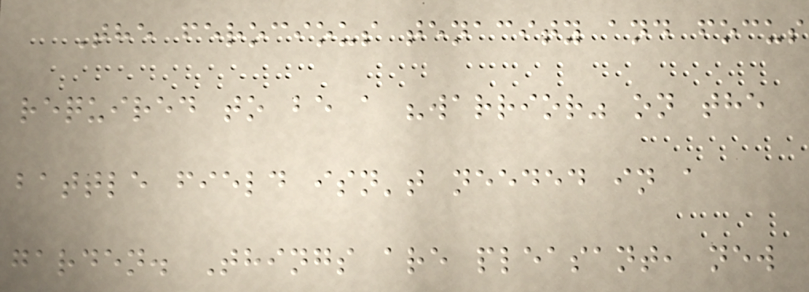The ferocious tenacity and focus
required to be a "warrior" on the
battle field isn't needed in a
garden. Things are pleasant, new
